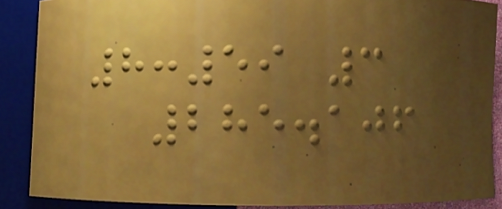8:59 3
285.106
